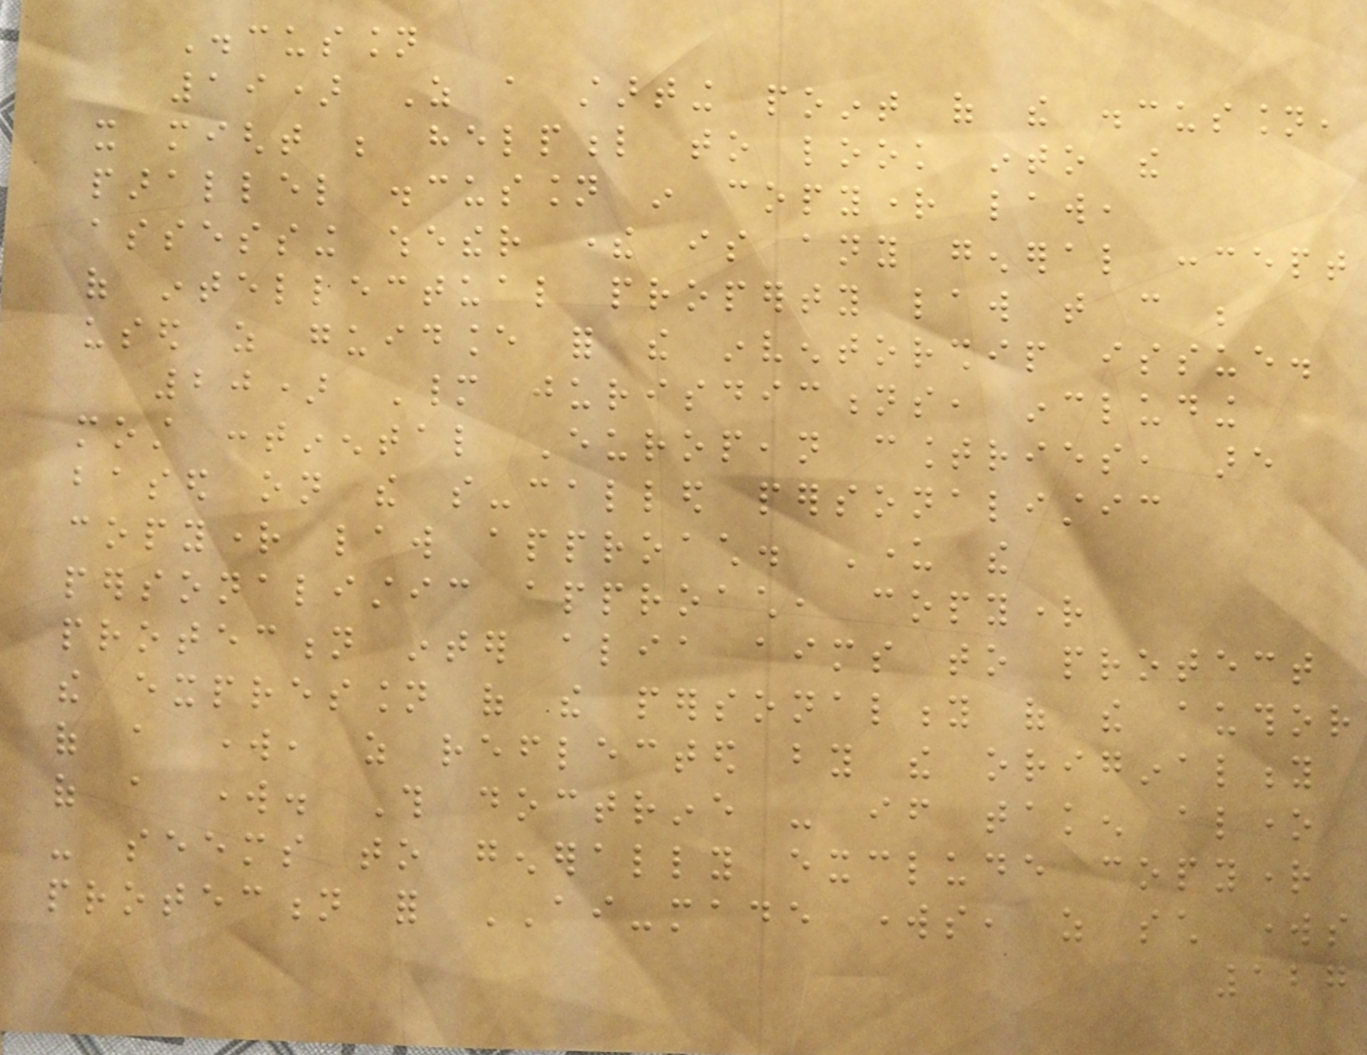Discussion
19) As a starting point of the discussion,
it might be helpful to look into the
parallel discussion in copyright law,
assessing whether there is any general concept
of intellectual property law that can be
used as guidance for the inventorship issue.
20) Many jurisdictions, including
most continental European countries, are
based on the so-called personalistic
copyright law approach. Under the
personalistic approach, copyright
protection inter alia aims to protect
the expression of the personality of the author
of a work, as reflected by the originality
of a work. This doctrine - if taken alone
- seems to generally exclude copyright
protection for AI-made works, as such works
127
